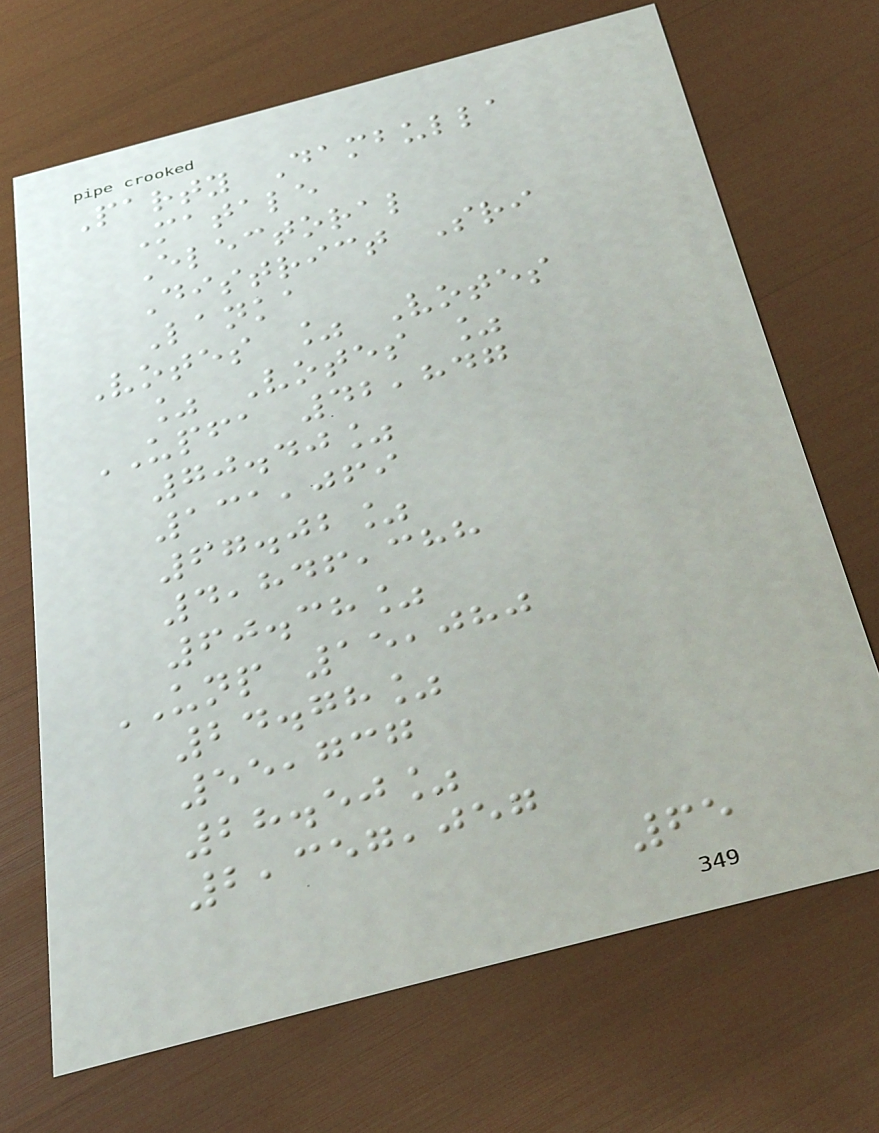Party Dambulla
Matale
Electoral
District Sri
Lanka
Votes % Votes
% Votes %
UPFA 42,847
70.40%
131,069
67.02%
4,846,388
60.38%
UNP 15,080
24.78%
55,737
28.50%
2,357,057
65
